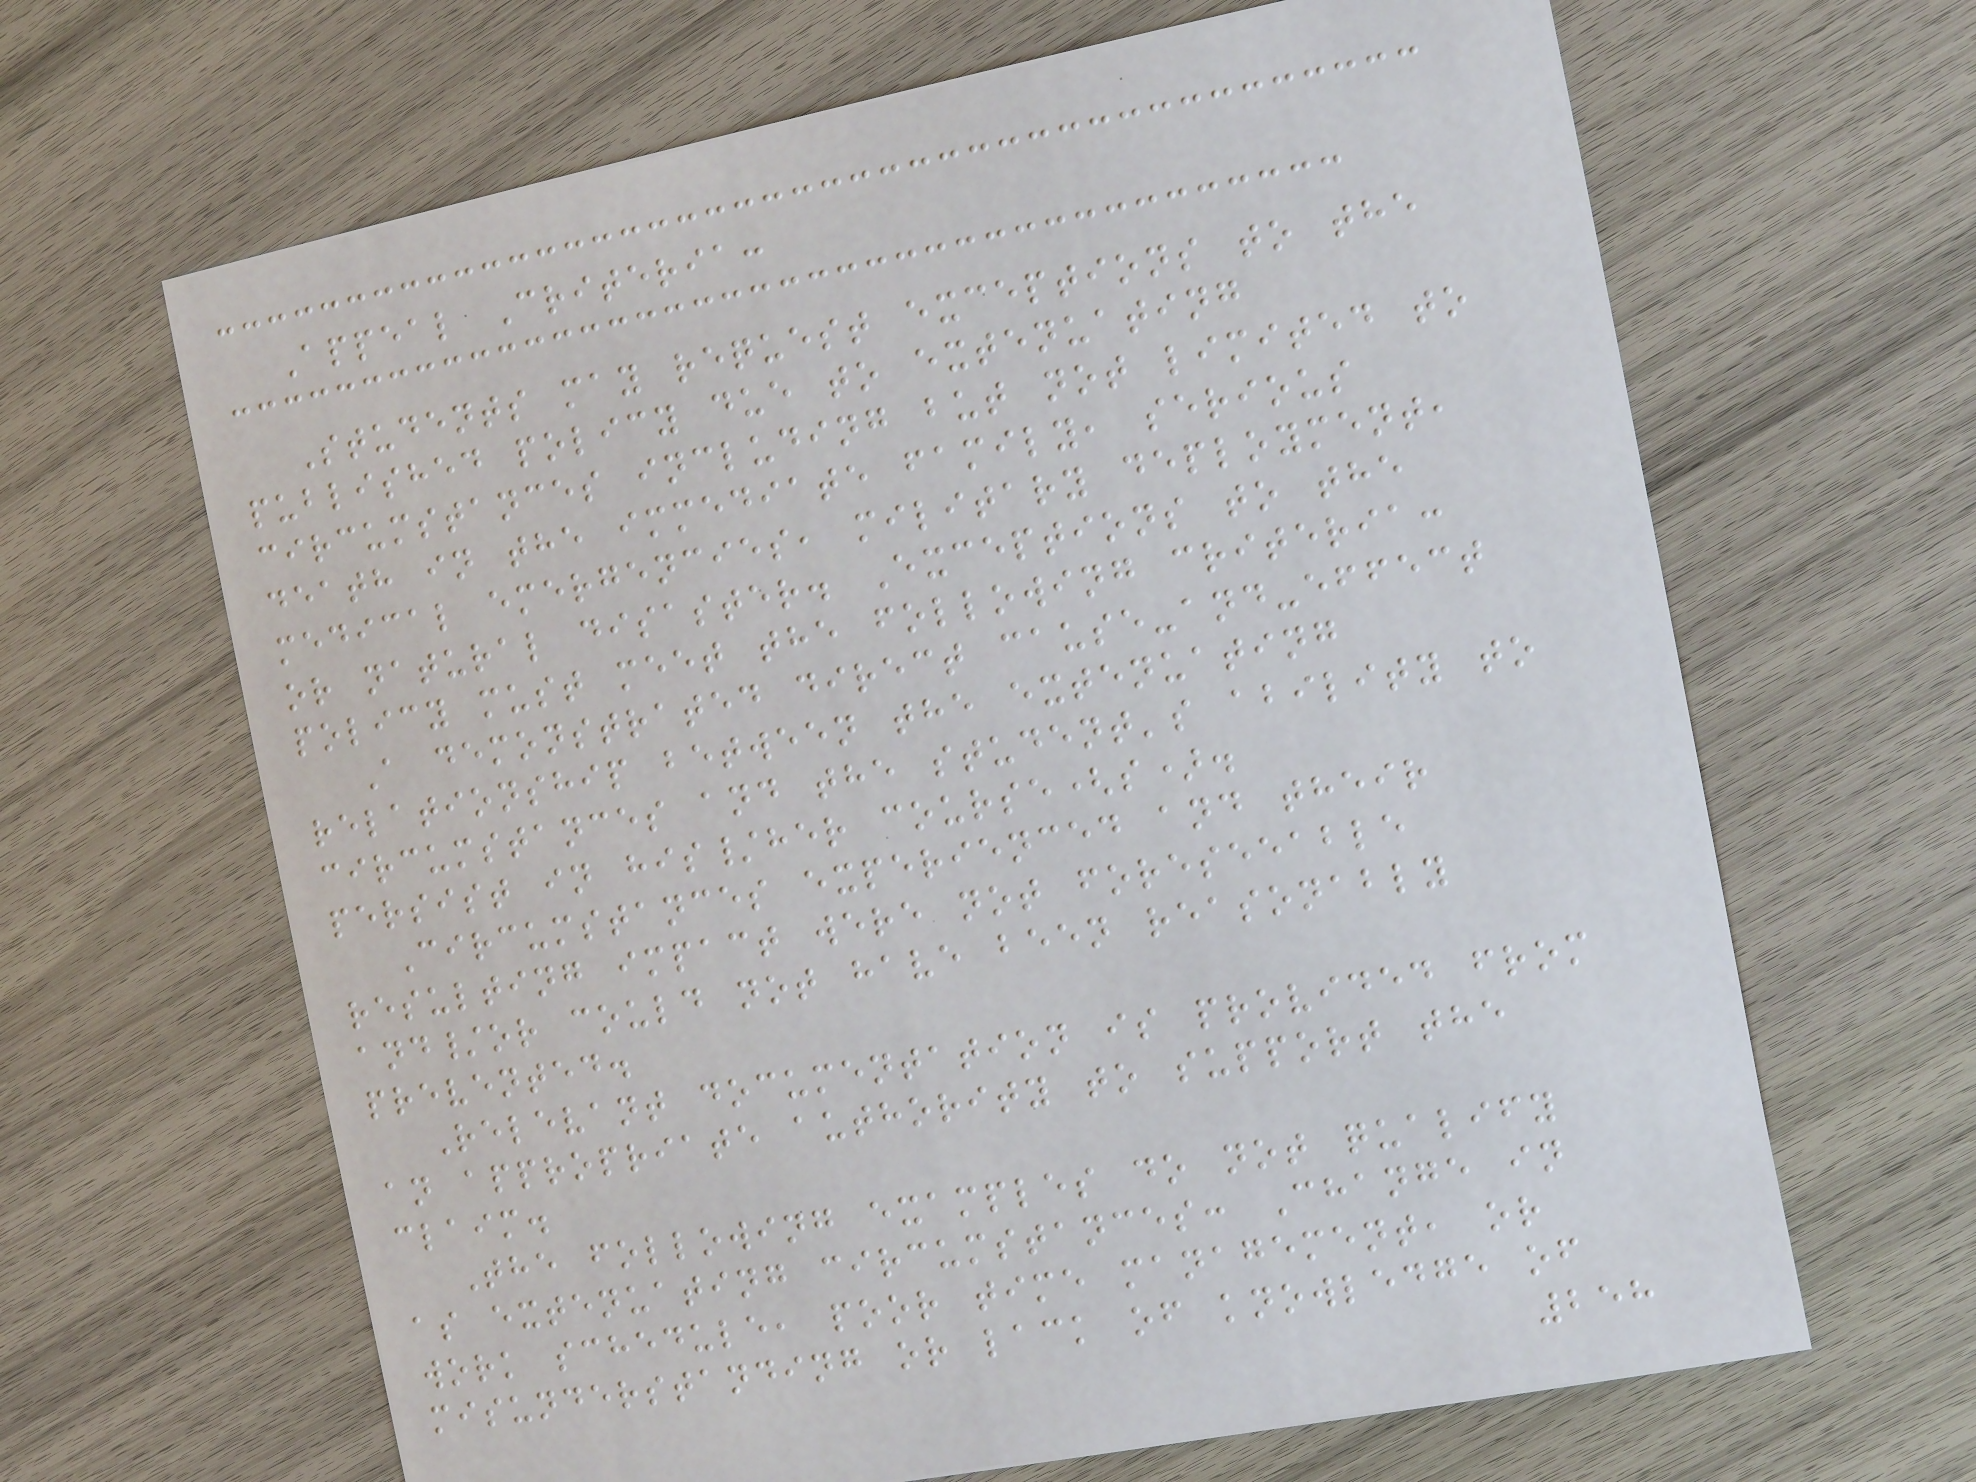Appeal Criteria:
Students may request exceptions to the
published policy due to extenuating
circumstances including but not limited to
death in the immediate family, serious
medical emergencies, military deployment,
or natural disaster. Exceptions to the
policy must meet the following criteria:
A demonstrated direct cause-and-effect
relationship between the extenuating
circumstances and the student's ability to
persist in his/her course(s).
Circumstances experienced and their
resulting impact were not foreseeable
and/or could not have been reasonably
prevented.
Relevant documentation is provided from
an appropriate authority to support the
claim.
The following examples do not qualify
as extenuating circumstances: Change in
work schedule, poor time management, or
misunderstanding or lack of knowledge of
258
